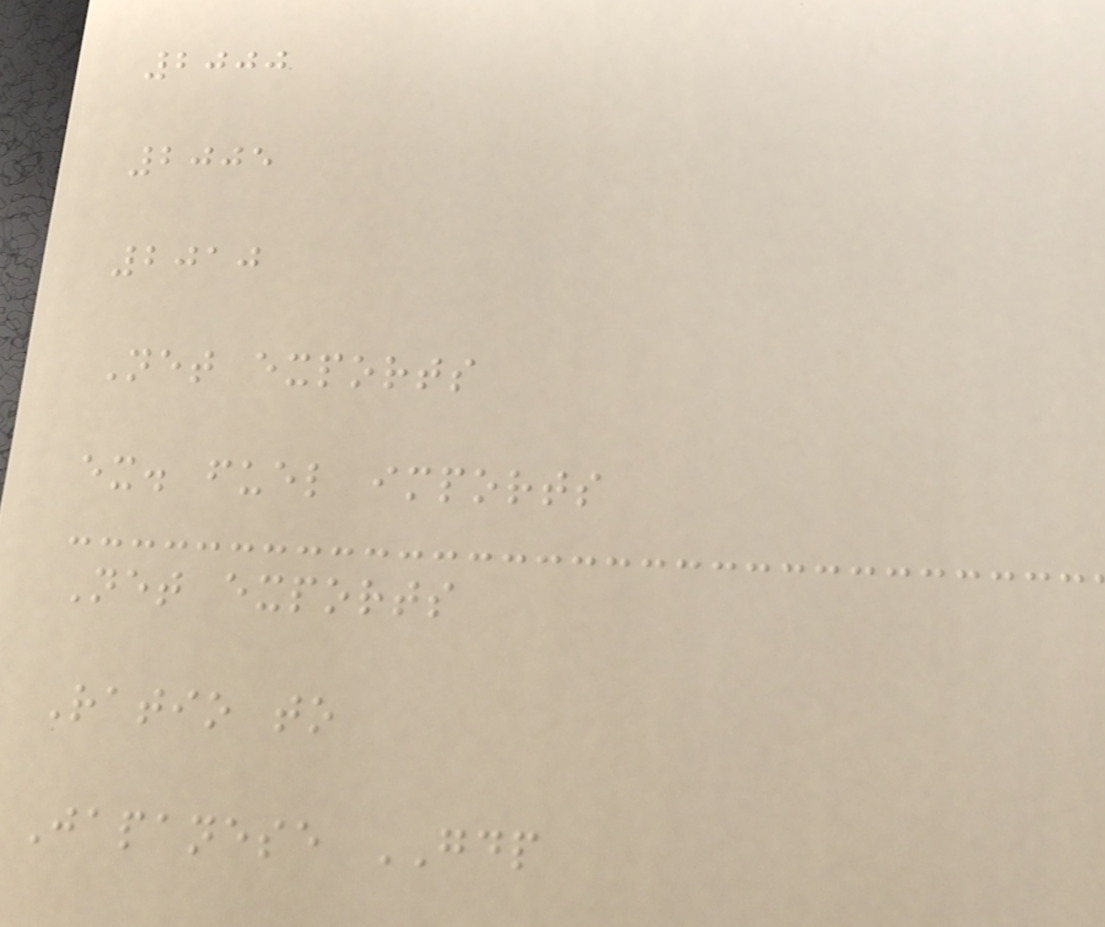2000
2005
2010
Net exports
ex. fuel imports
Net exports
Ratio to
Japanese GDP
